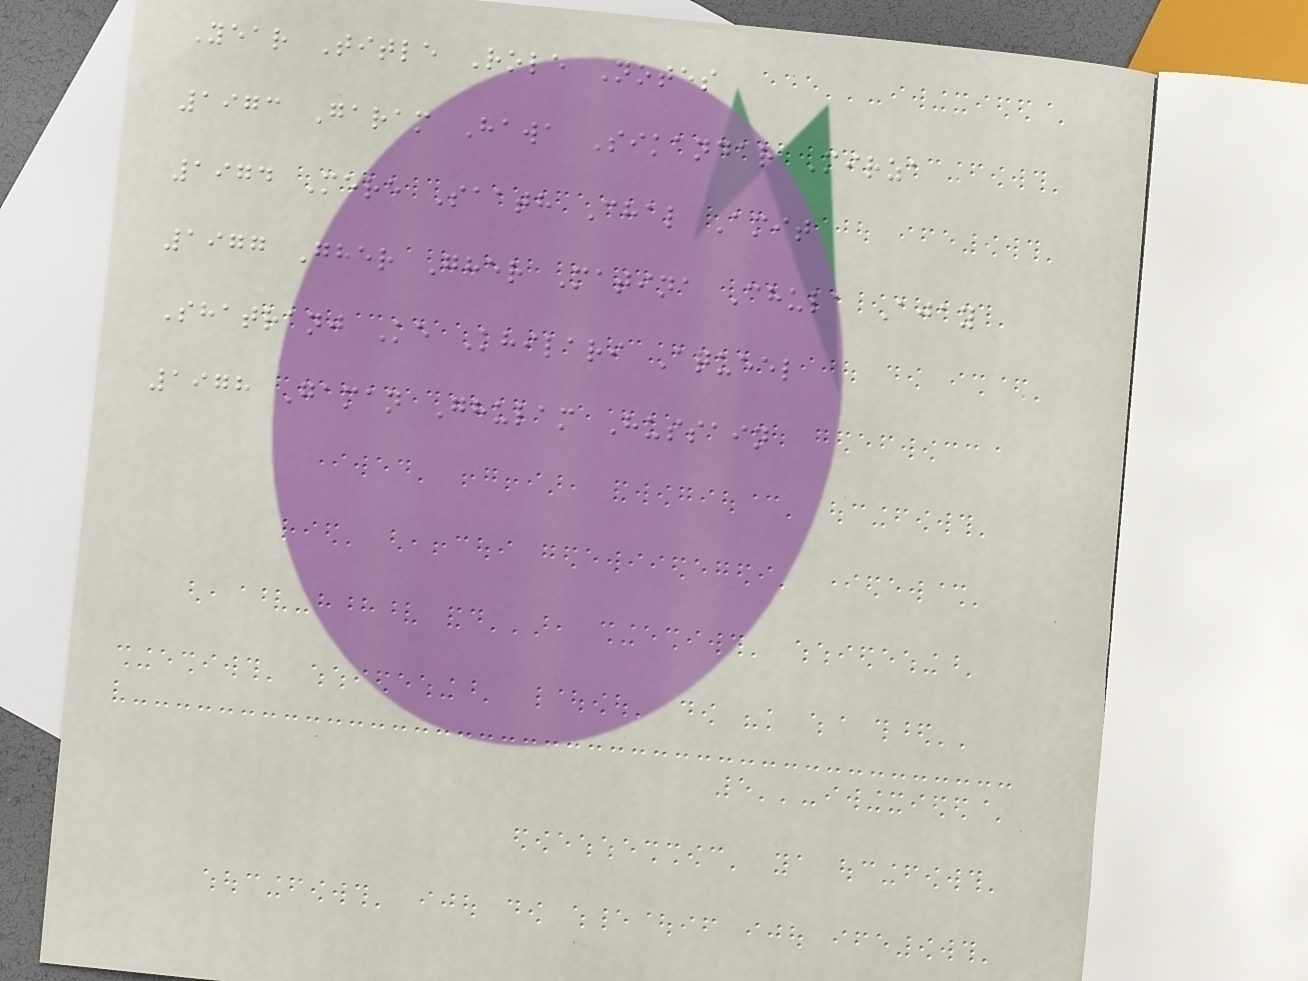Year Title Role Notes
1973 Garam Hawa Sikandar Mirza
1974 Mere Saath Chal Amit
1977 Gher Gher Matina Chula Ajay
Shatranj Ke Khilari Aqueel
1978 Gaman Ghulam Hussain
